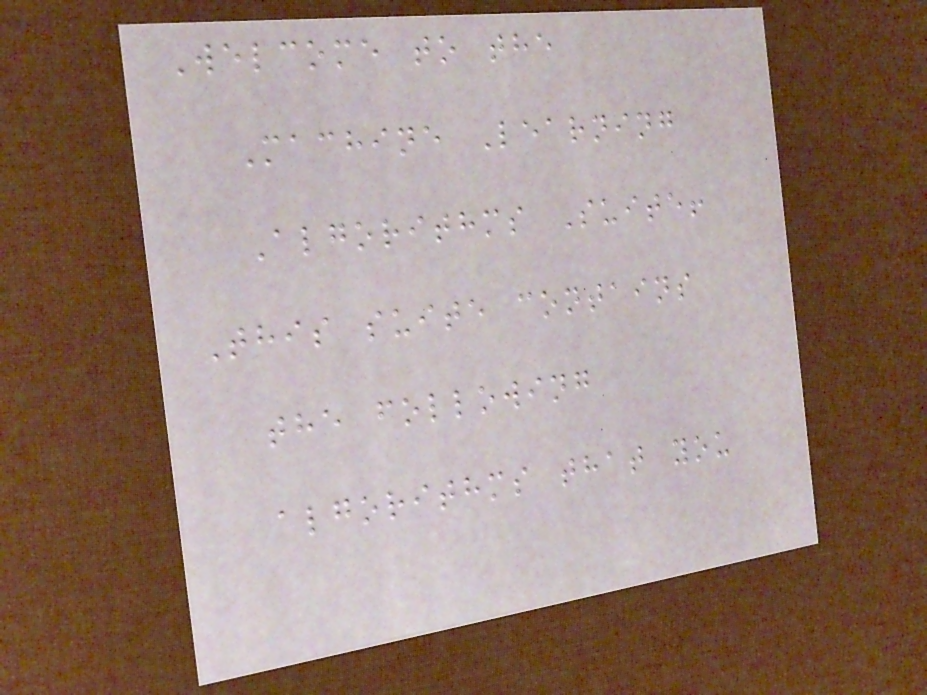Welcome to the
Machine Learning
Algorithms Suite!
This suite contains
the following
algorithms that you
